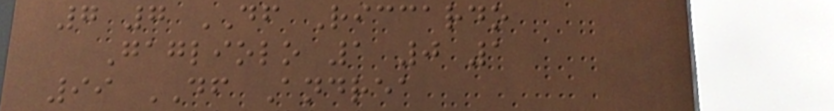7 7 DF Riccardo
Gagliolo 1 0 1
99 DF Andrea
